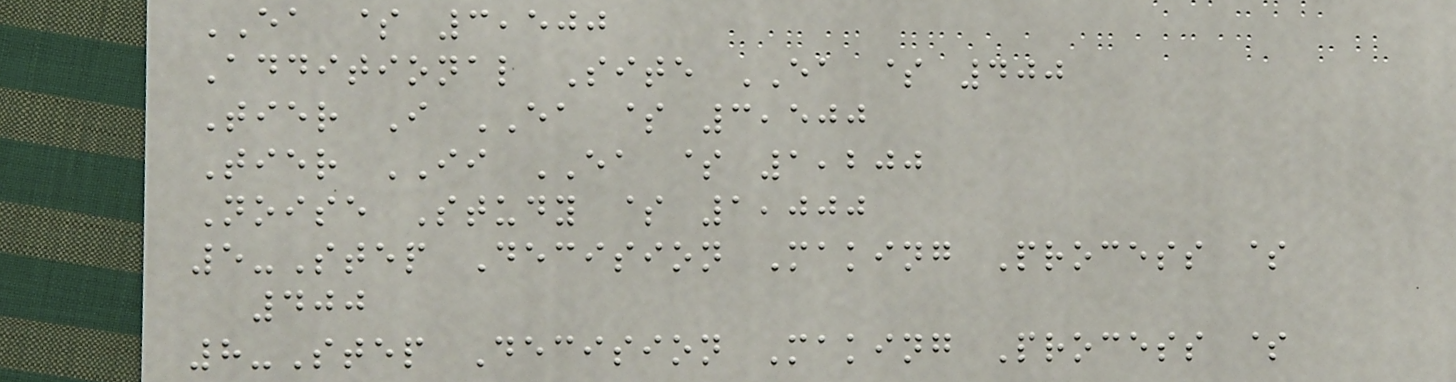EA $ 3,500
Additional Site EA $ 400
Tier I EA $ 3,500
Tier II EA $ 1,200
Noise Study $ 1,000
5-Step Decision Making Process $
400
8-Step Decision Making Process $
